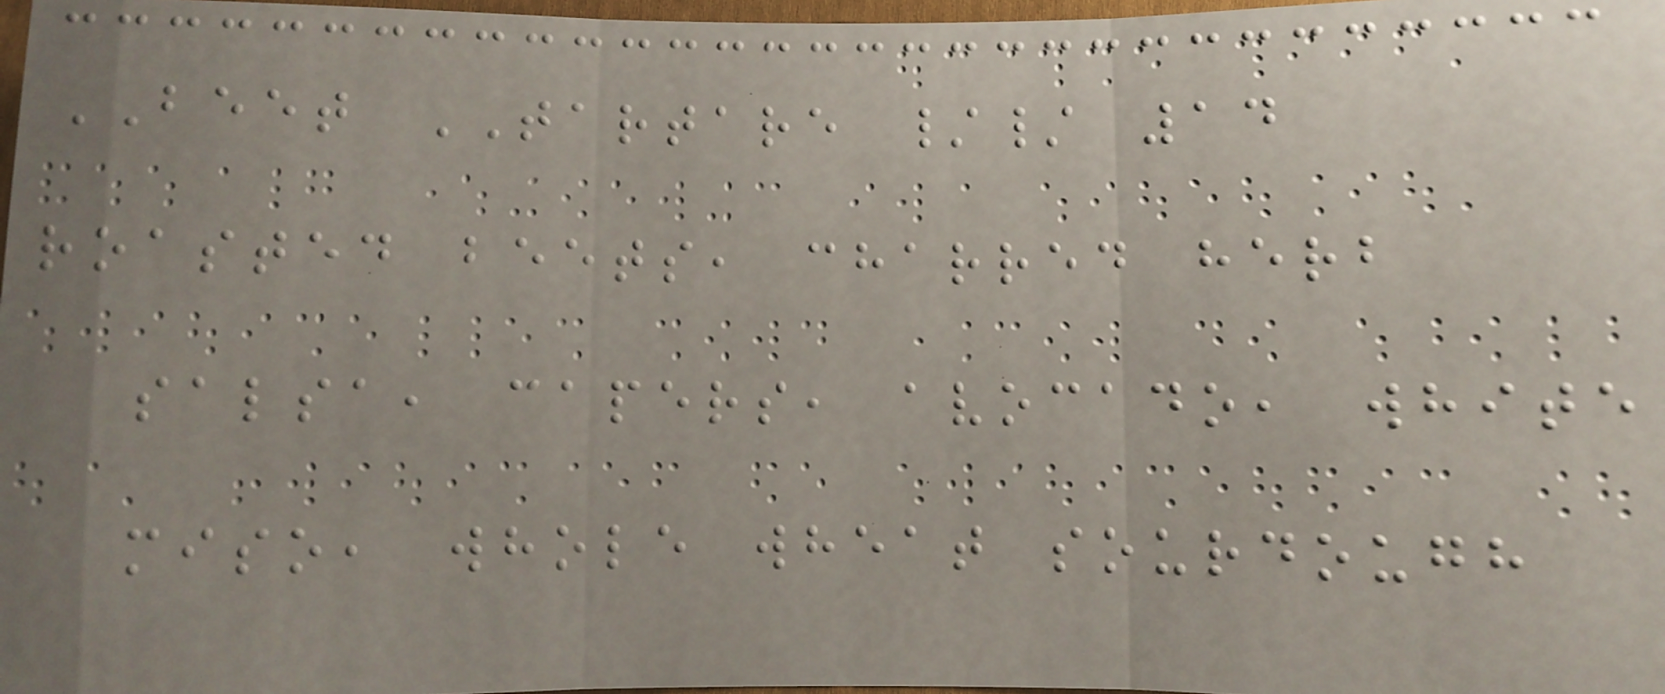BEET TARTARE // 14
roasted beets, charred herb
salsa, capers, avocado, white
miso, whole wheat sourdough
